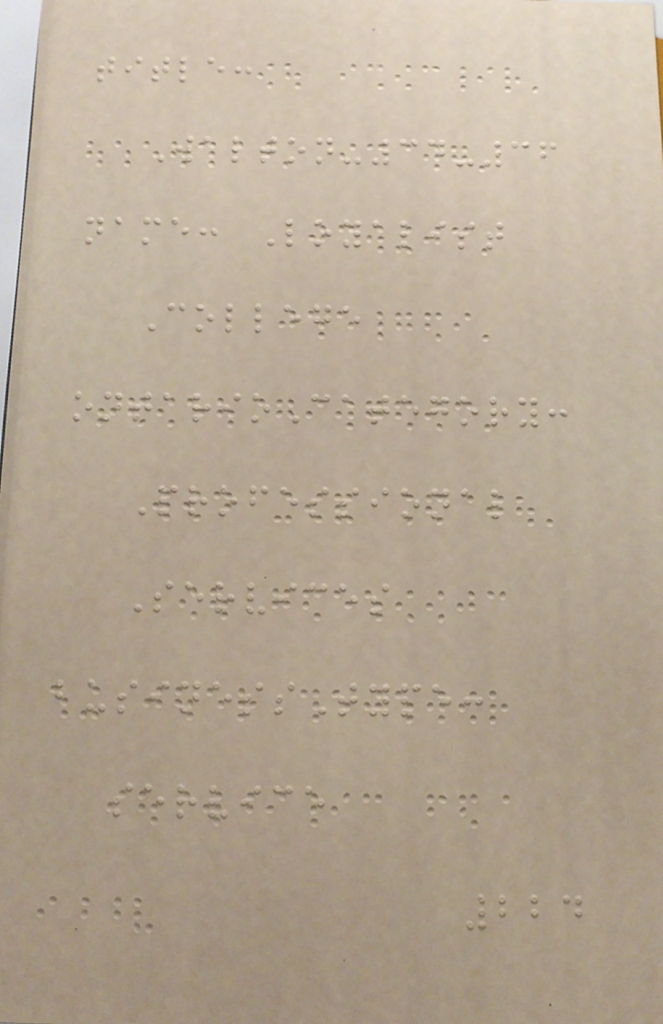title:
Walton-34-36
name: Loyalist
College
ontarioCategory:
Professional
Services
businessType:
service
224
